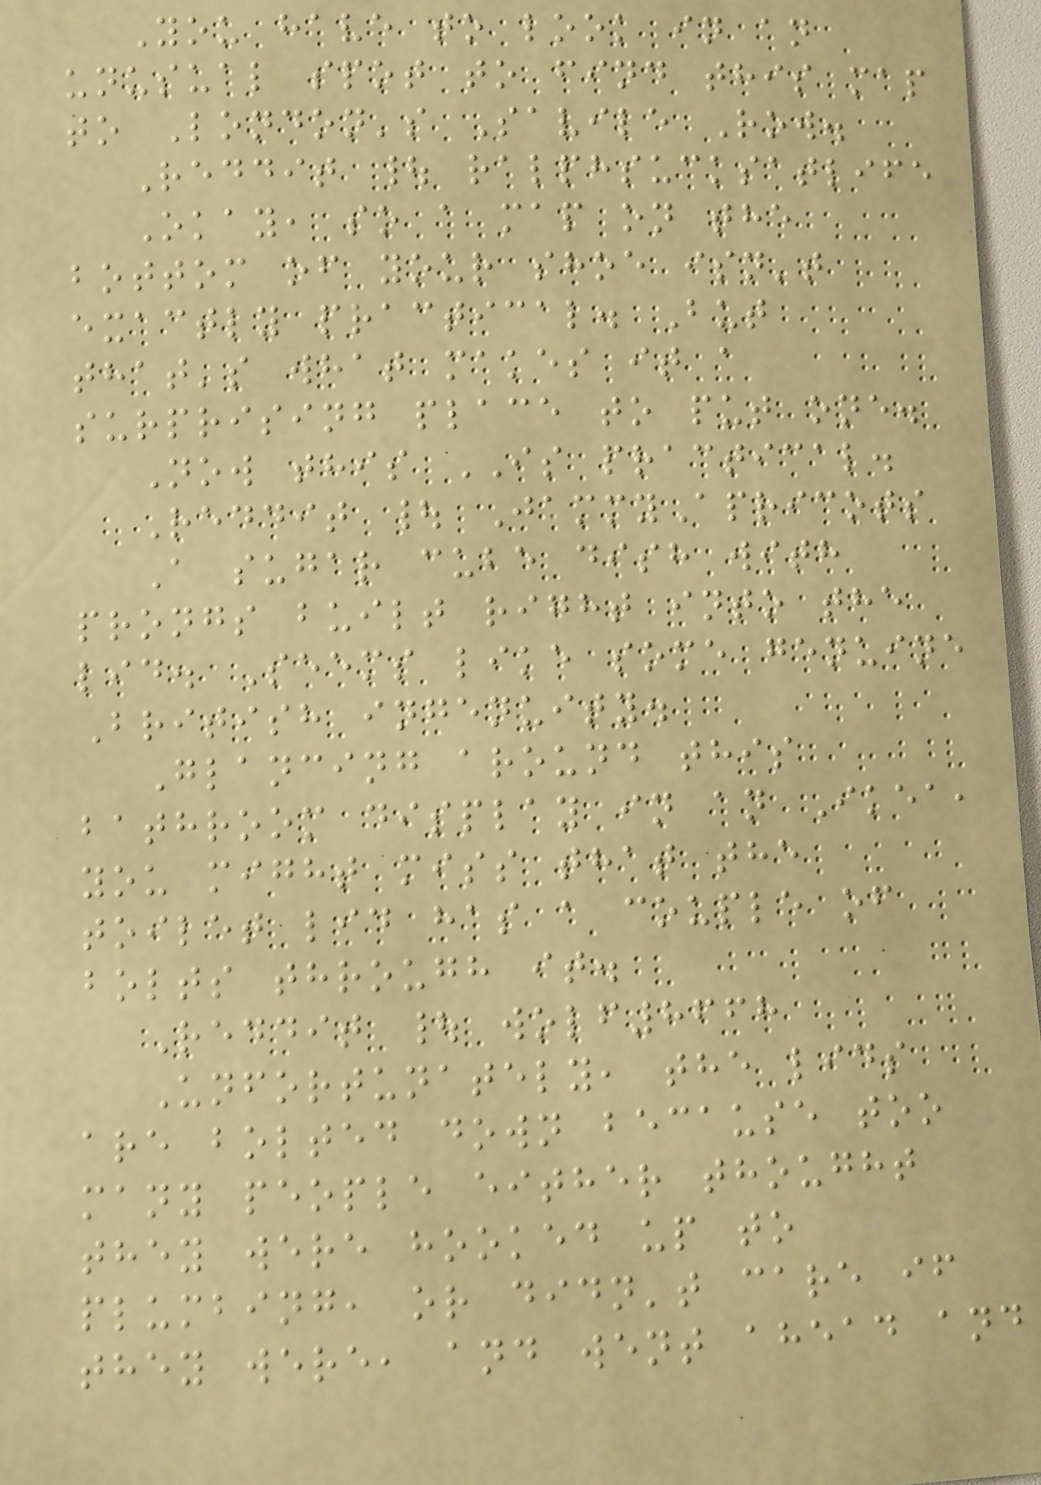You have to look in an
unusual spot to find this map
to London's Savile Row.
Reddit | ralphsucksatlife
Okay, so a map on the
bottom of your shoe isn't
exactly practical. But
that's what makes it a
surprising place to put one.
Now this IS practical.
Reddit | JammyApricots
A sugar cube dish with
prongs built right into the
lid. Seems like some genuine
British ingenuity.
Glancing around this
bathroom display in an Ikea,
you might miss that the
toilet lid has a couple of
bolts through it.
Reddit | wolf8668
Unfortunately, the lids
are bolted down because too
many people either thought
they were hooked up to
plumbing, or didn't care if
they were, and went ahead and
